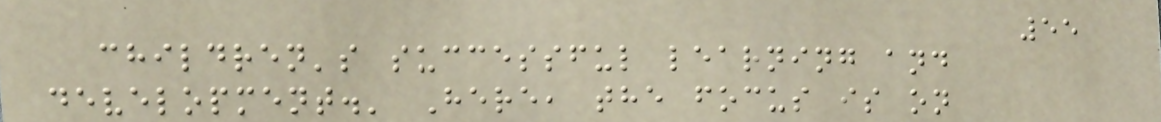55
children's successful learning and
development.' Here, the focus is on
